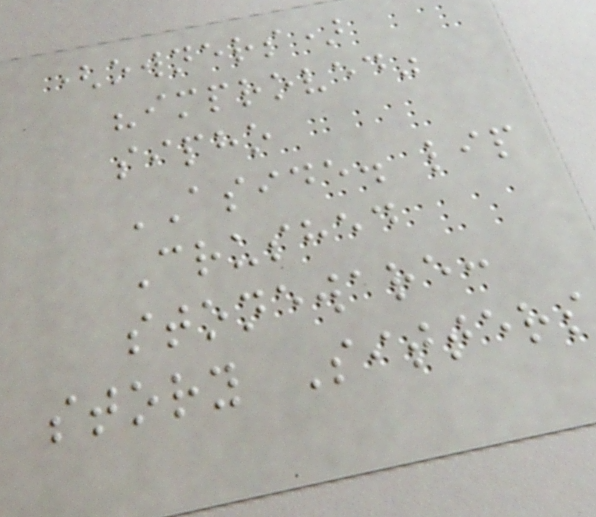(owners)
"improved"
sipho
ASIDE. lip
Crushed
stoneware:
story Sitters
